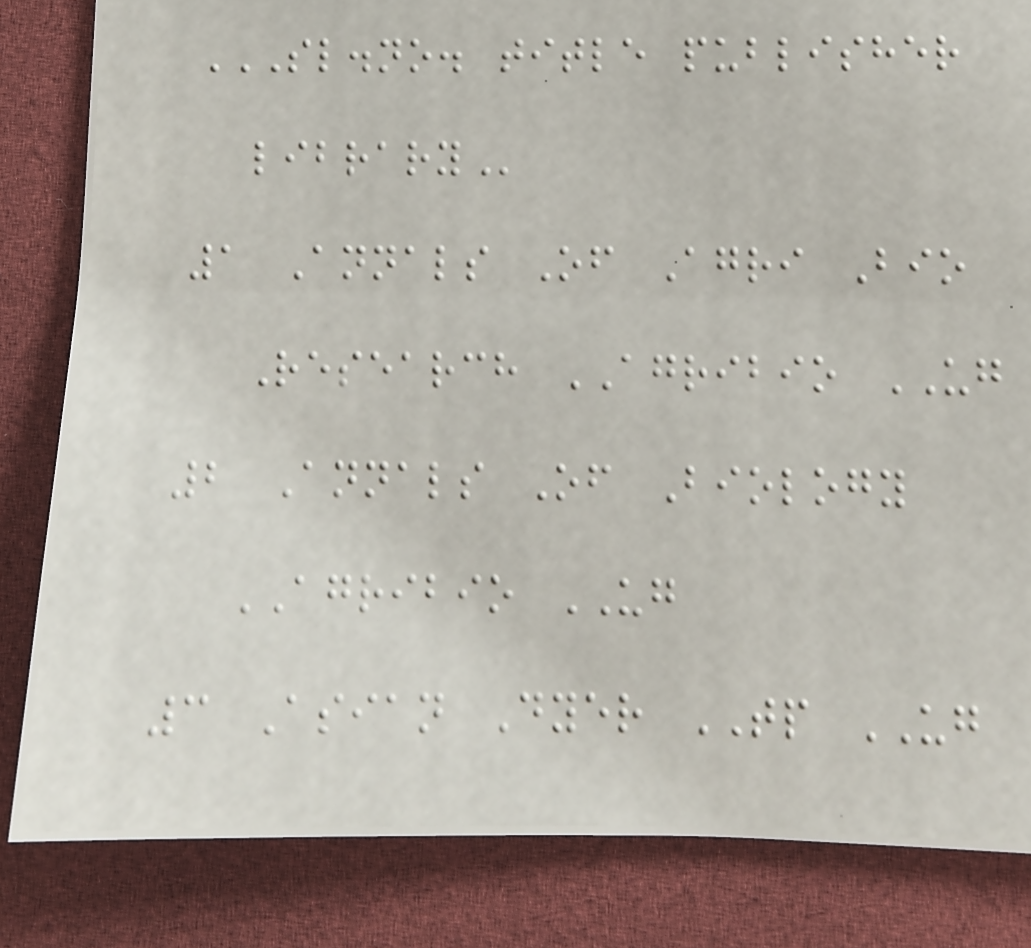SL.NO. TITLE PUBLISHER
LIBRARY
1 Annals Of Agri Bio
Research AGRIBIO UG
2 Annals Of Biology
AGRIBIO UG
3 Asian Dyer TP UG
